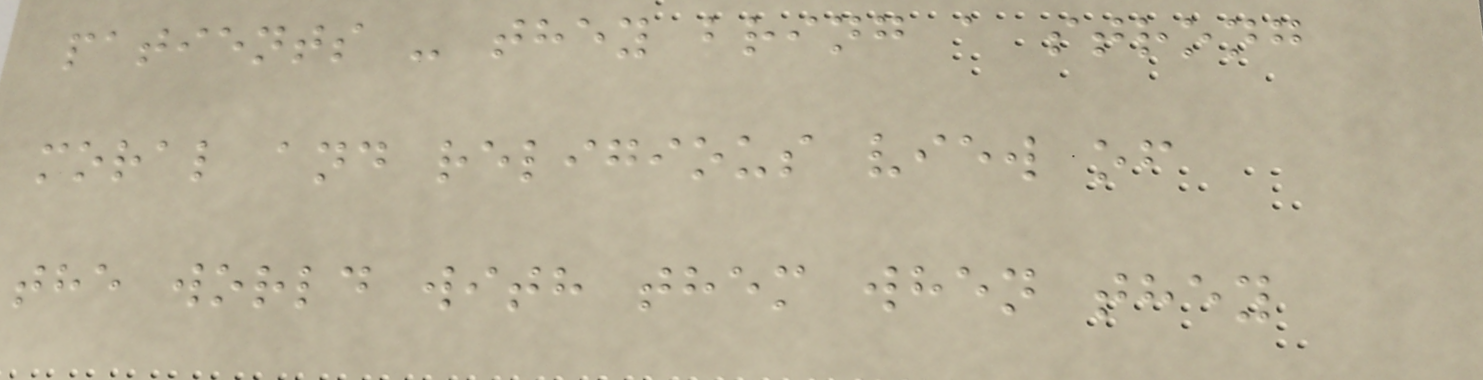patients - they bring a strong
moral and religious view of
the world with them when they
